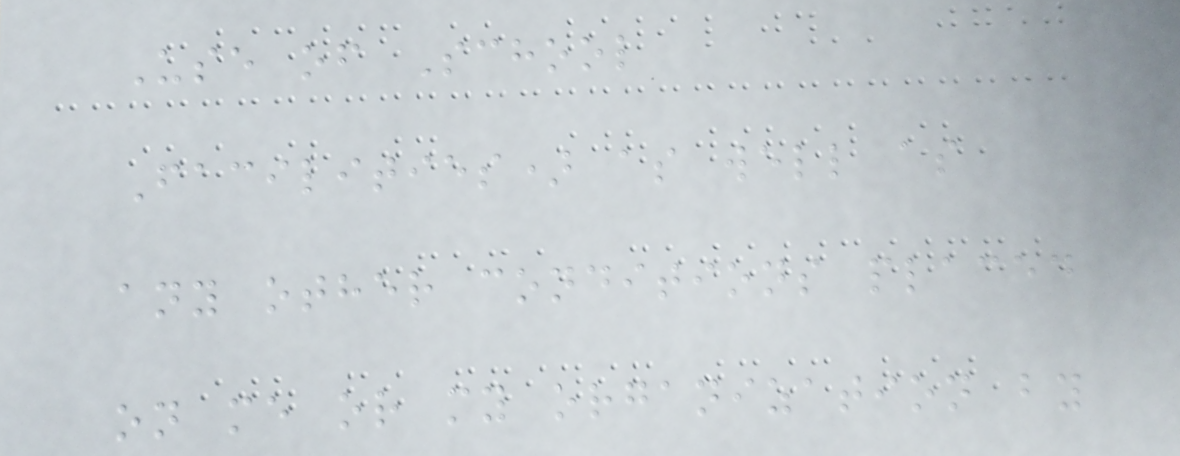Use of School
Facilities) as well as
any other conditions placed
on me or my organization by
